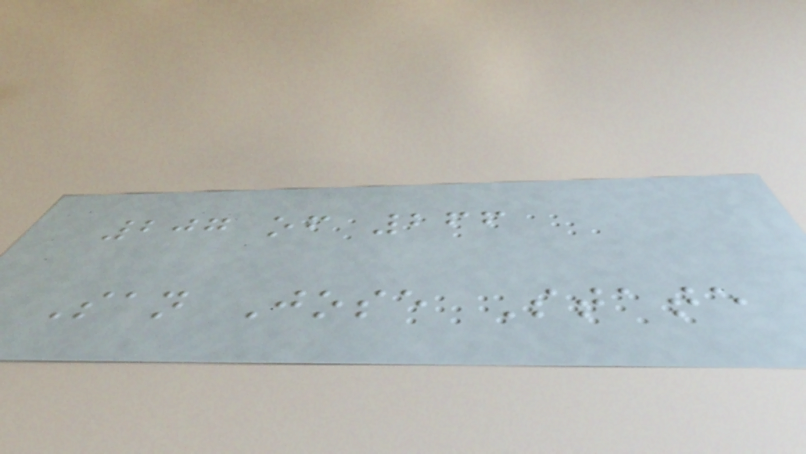207 of 266
San Jose State
